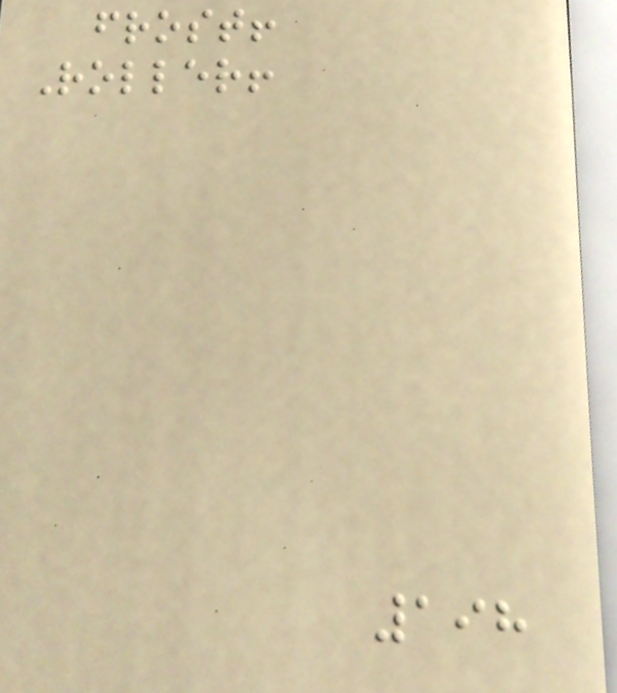frost!
Roller!
198
